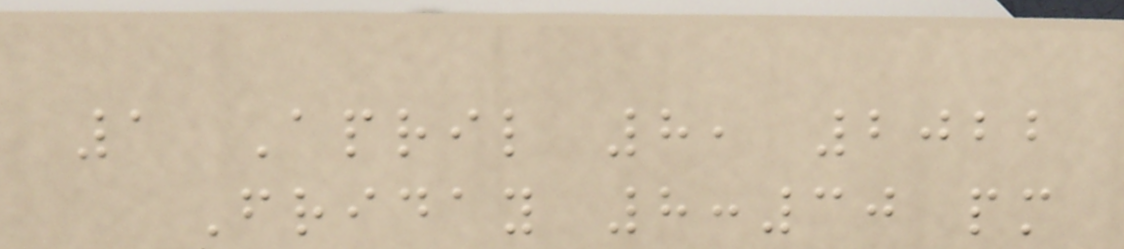1 April 8, 2022
Friday 8:30 pm
